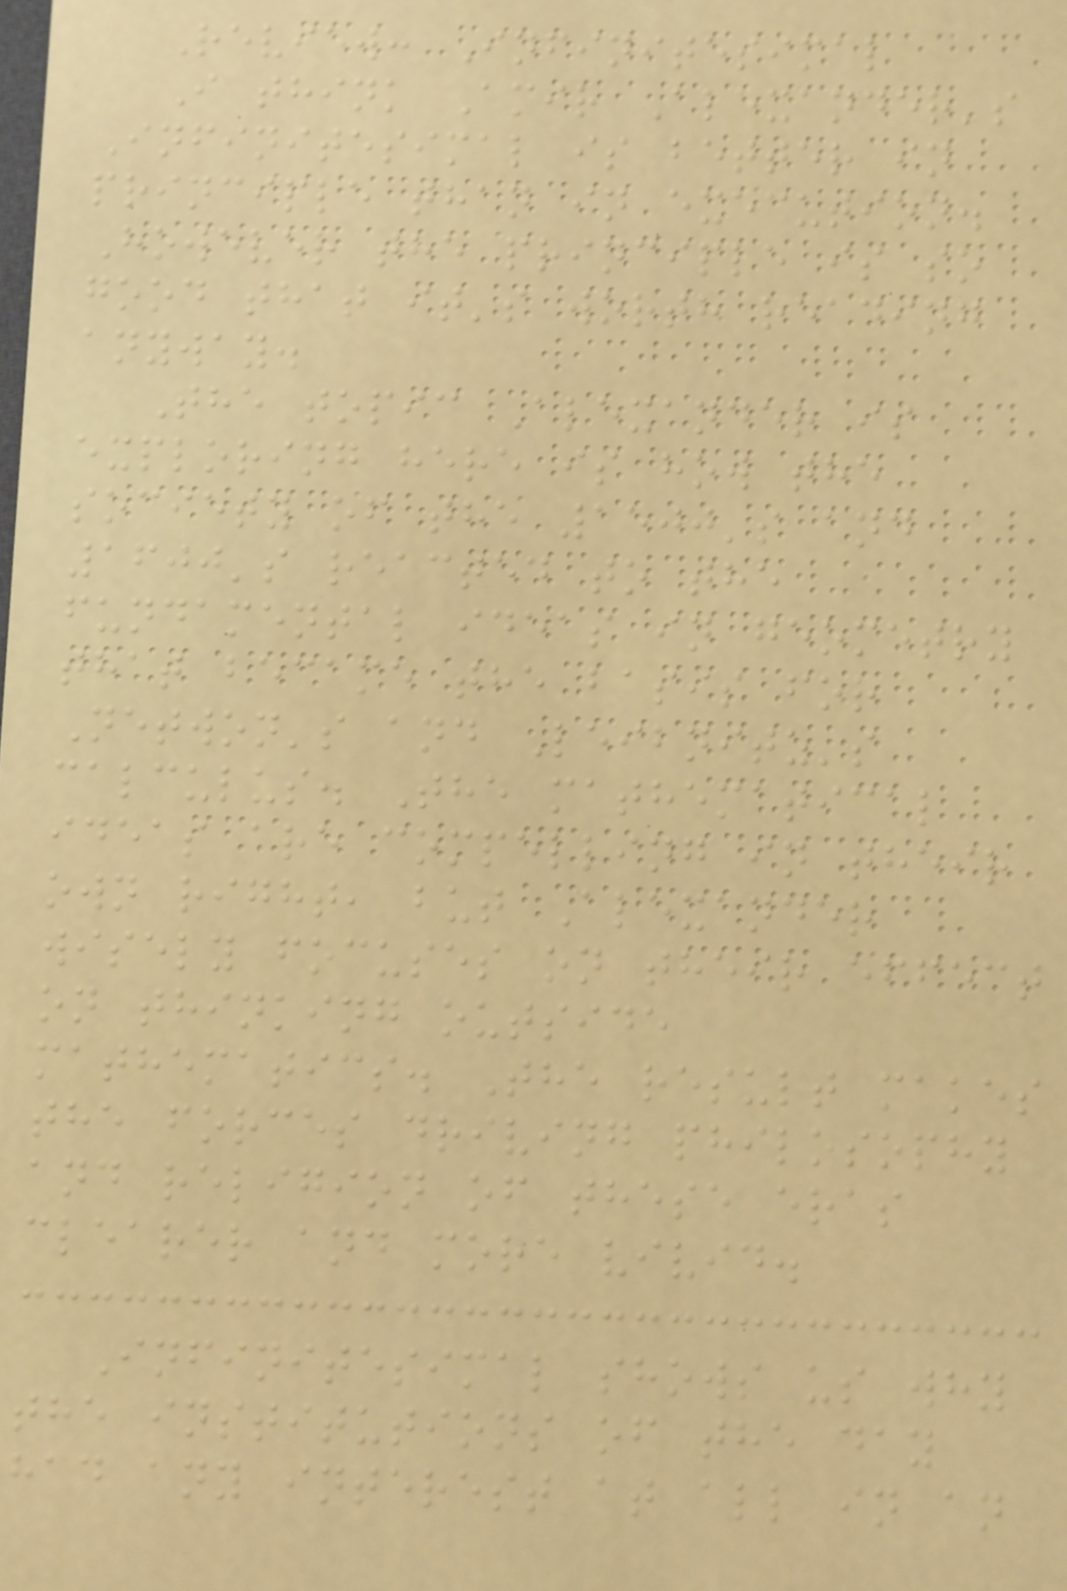Review: Infinitesimal
I think Amir Alexander's
Infinitesimal is better in
principle than in execution.
However the principle is so
good that it's worth reading
anyway.
The topic Alexander is
exploring here is how the
society of the 1500's and
1600's reacted to the
fundamental ideas in geometry
that became the basis for
Netwon's and Leibnitz's
calculus. The mathematical
ideas are compelling in their
own right, but Alexander
wisely focuses on their effect
on thinking outside
mathematics. The result makes
the forces driving philosophy
and religion of these eras
clearer and more vivid.
Infinitesimal shows us why
the institutions of the day
had any interest at all in an
